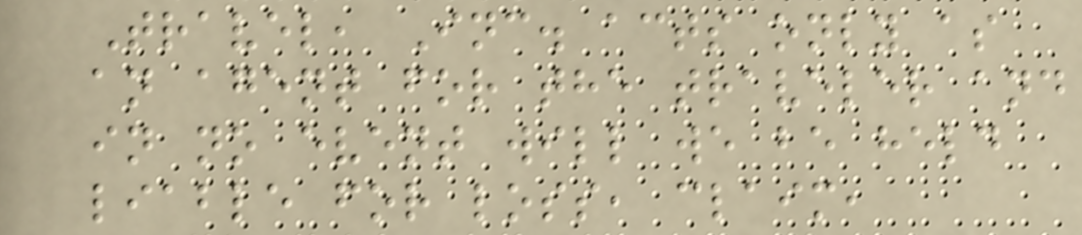Travel, Inc. acts only as
an agent for the traveler and
in no event will we be held
liable for loss, claim,
